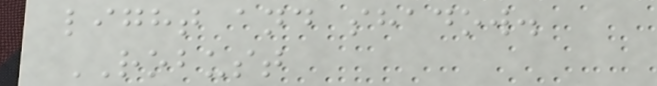light and shadow.
ROBUST
